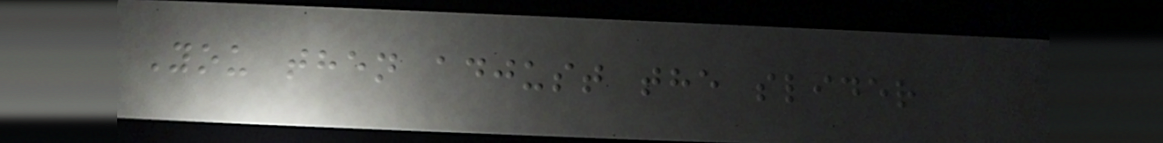You then adjust the slider
